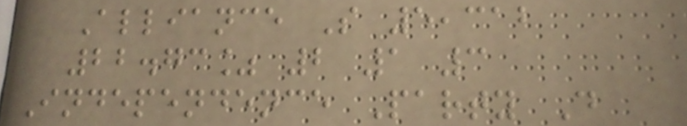Alliance S 5,312
22.73% 2 1 3
Independence Party D
